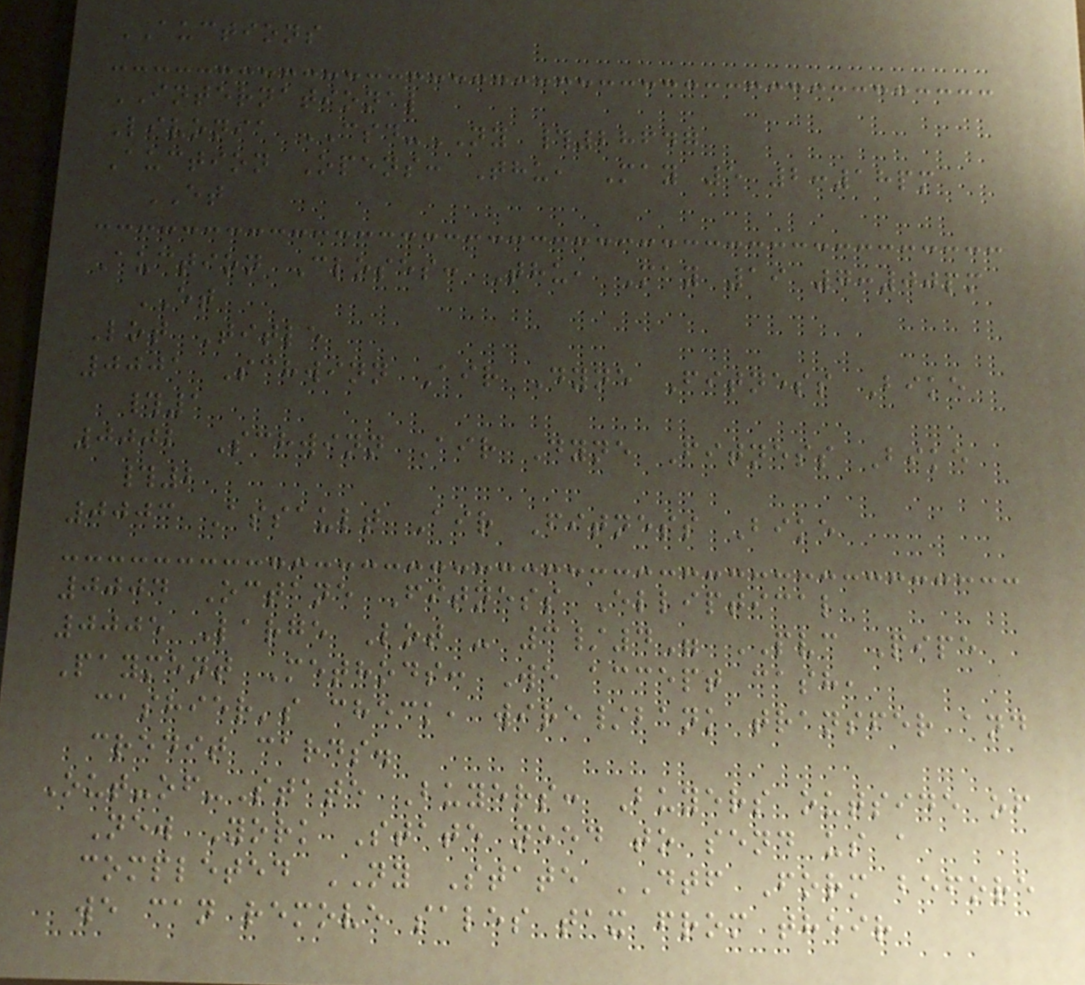AUCTIONS
INTERNATIONAL
Livonia CSD-NY #28647
Auction Opens: Thu, May 5 2:18pm
ET
Auction Closes: Thu, May 19 7:00pm
ET
Lot Title
0001 Schwinn Air Dyne Fitness Bike
#1
0002 Schwinn Air Dyne Fitness Bike
#2
0003 Assault Air Fitness Bike
0004 Octane Fitness Elliptical
0005 Large Lot - 3/4" PVC Pipe
Payment Methods: We accept cash,
cashier's check, wire/bank transfer and
credit cards.
Out-of-State Buyers: Buyers outside of
New York State need to send us a
completed NY State DTF Form before
we can remove sales tax from their
